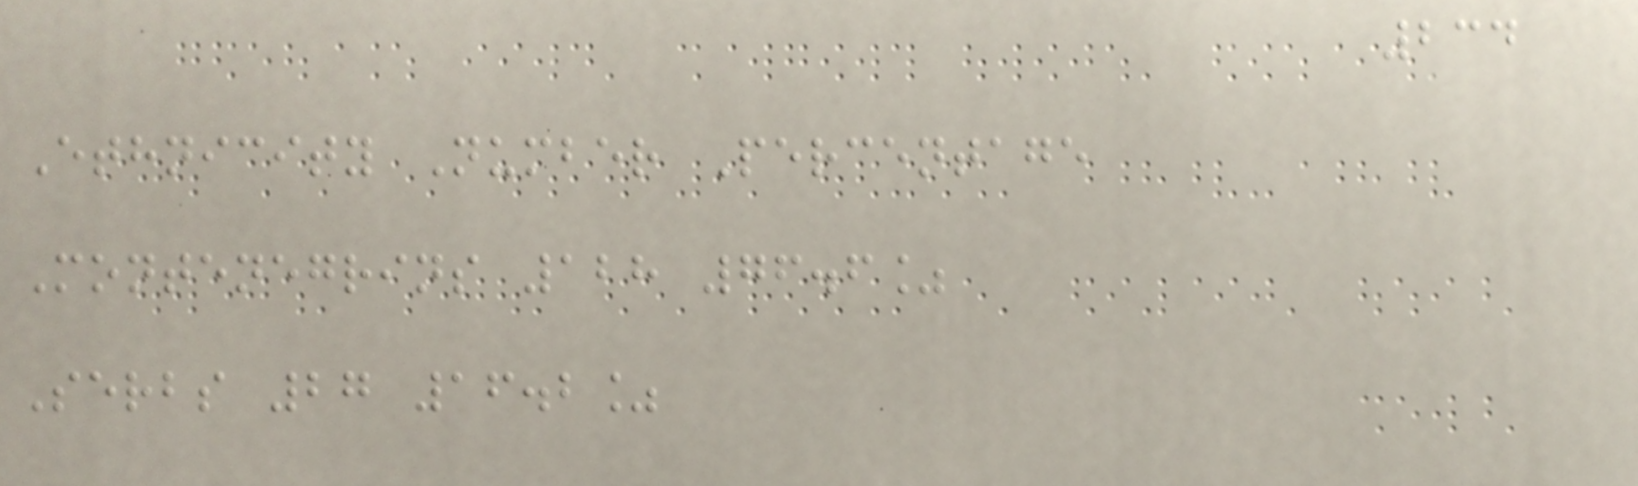234
Ethnicity Number Percentage
Montenegrins 128 76.6%
Serbs 27 16.2%
